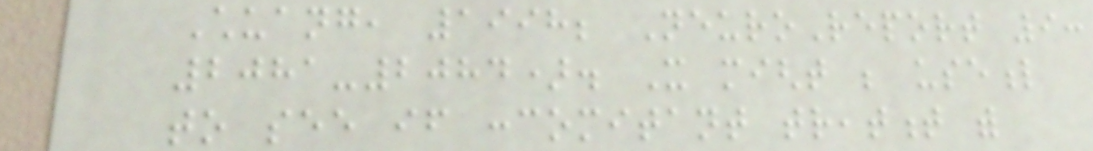Chuang, 1998; NeuroReport 9:
2081-2084). It might be useful
to see if concomitant treatment with
